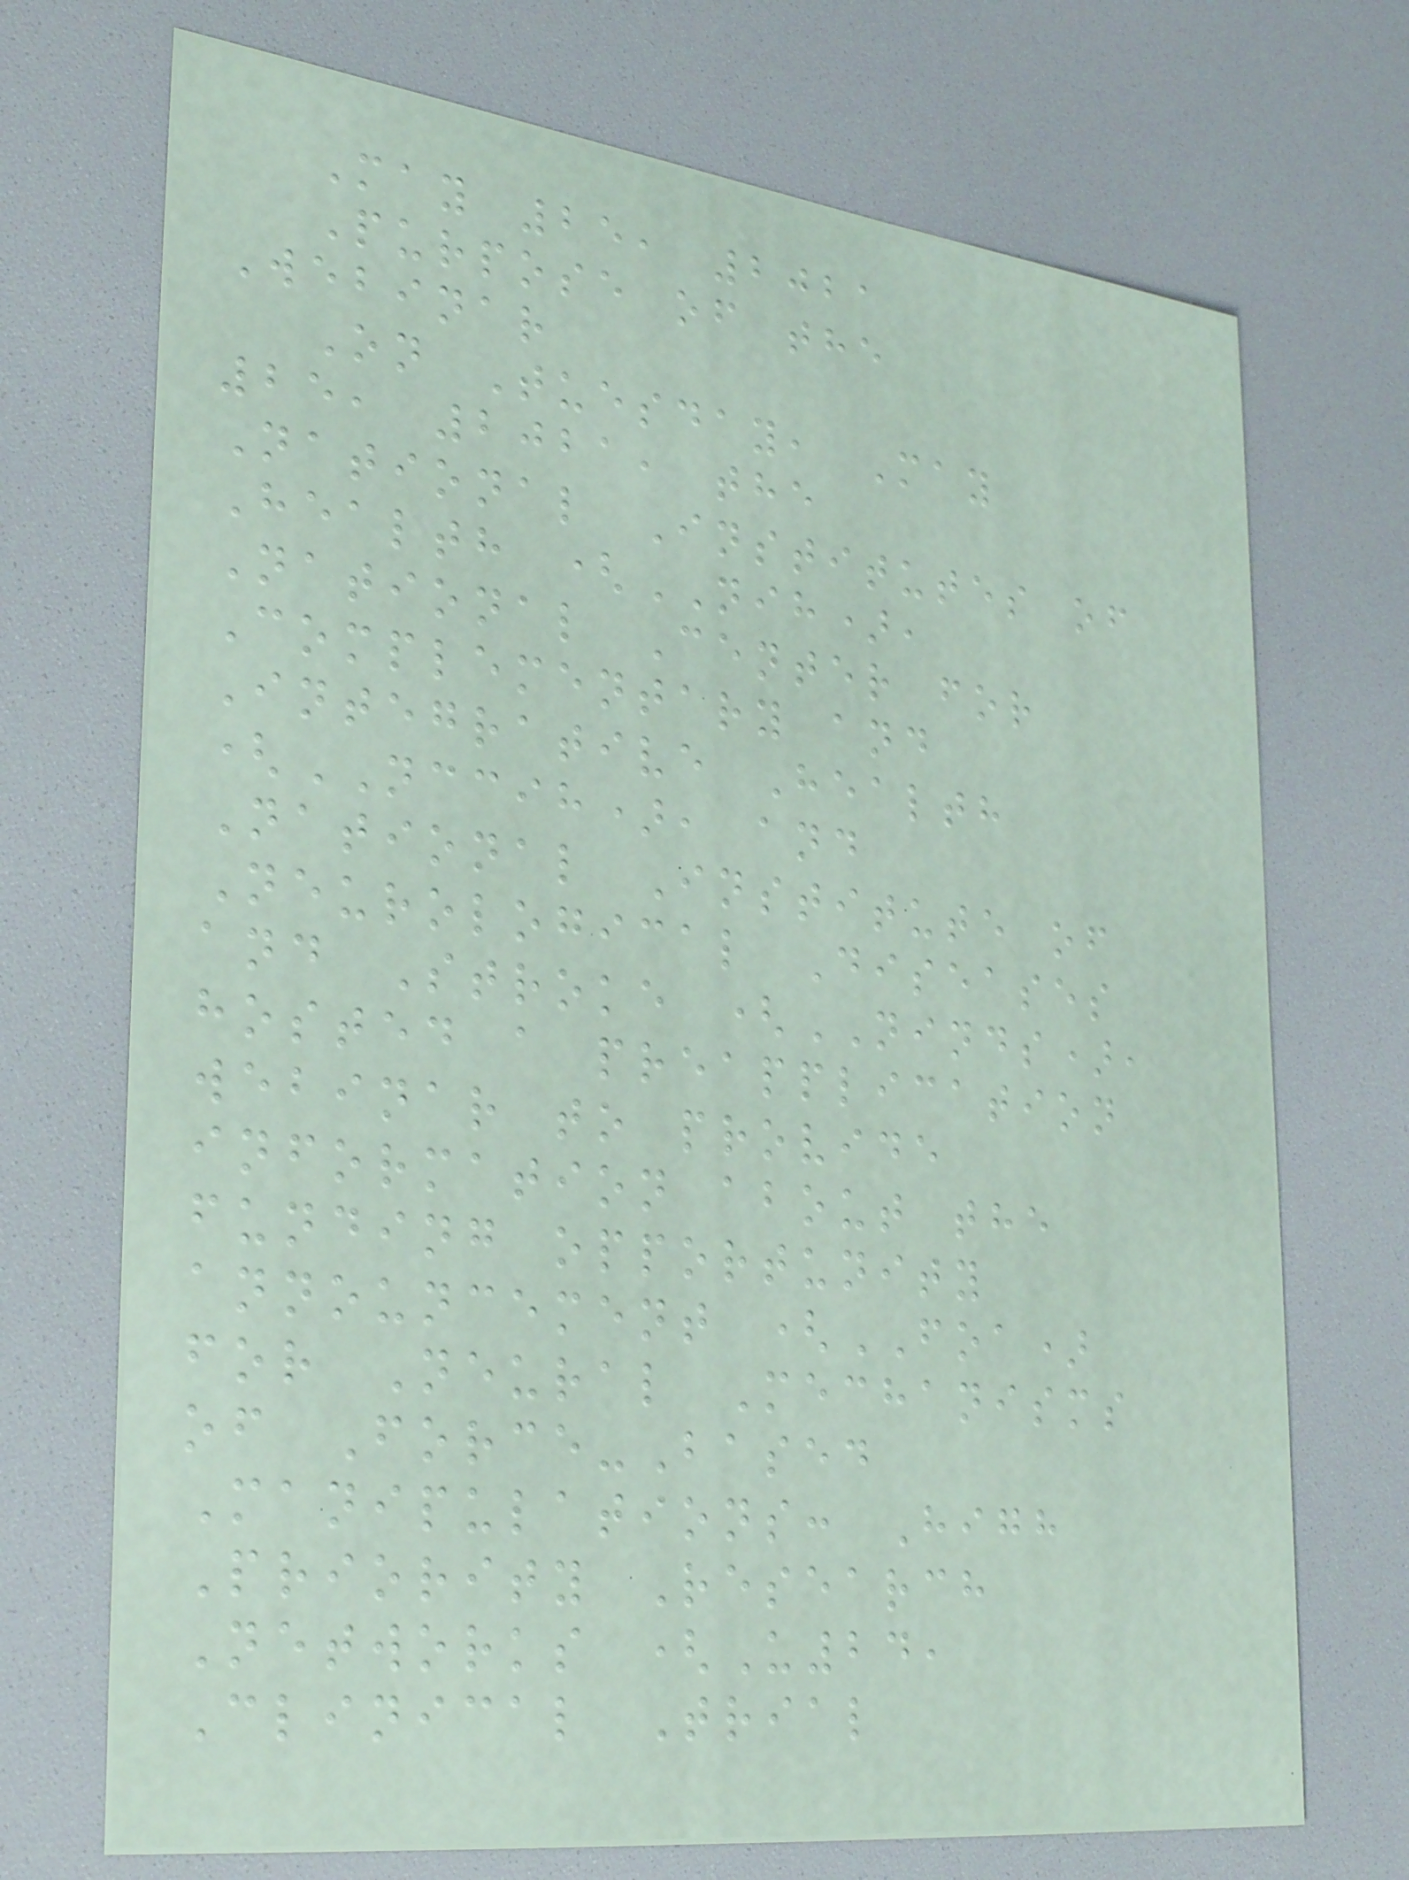May 25, 2021
Purpose of the
Webinar
On Tuesday, May
25, 2021, the
National Institutes of
Health (NIH),
National Center for
Complementary and
Integrative Health
(NCCIH), and
National Institute of
Neurological Diseases
and Stroke (NINDS),
hosted a preapplication
webinar to provide
information about the
funding opportunity
announcement (FOA)
for Neural Mechanisms
of Force-Based
Manipulations: High
Priority Research
Networks (U24,
Clinical Trial
